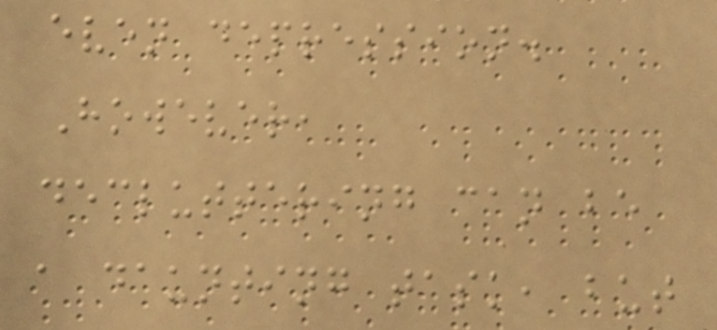even depression.
However,
decluttering can be
a daunting task, but
